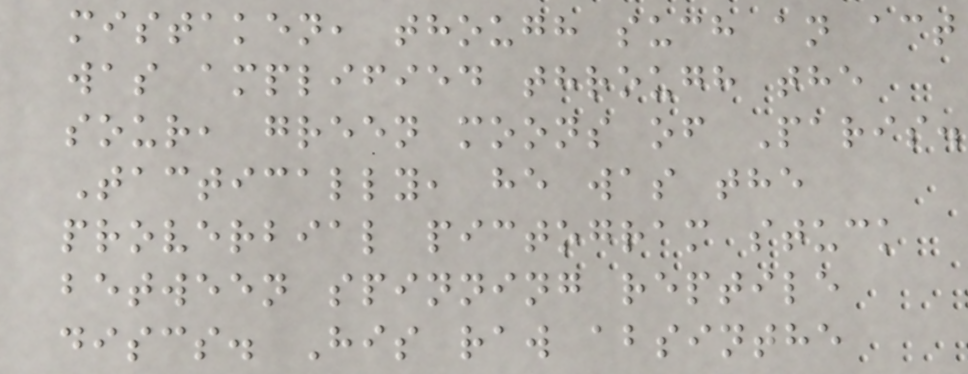mistaken, though such an act
was amplified through the
sour, green moons of Paris.
Tactically, he was the
proverbial pictogram stuck
between spinning reptile
discs. His raw absinthe
